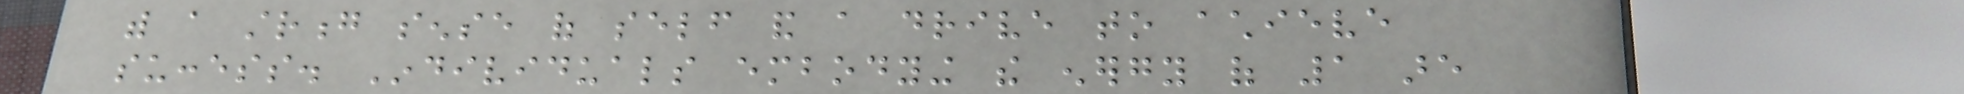with a strong sense of self and a drive to achieve
success. Individuals embodying the energy of 1 are
